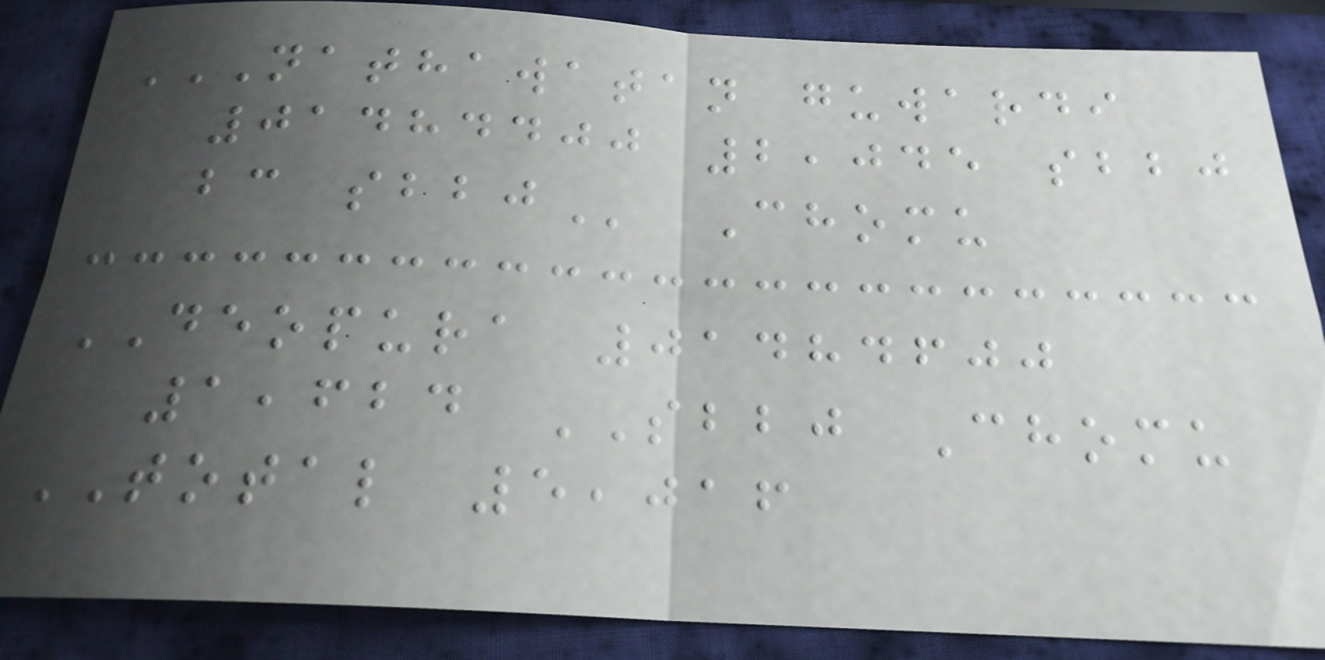NATHAWATAN GUWARDI
01484400 2,045 SBBJ
BC SBBJ Chomu
DEOPURA 01484600
1,624 SBBJ Chomu
TOTAL 5,016
